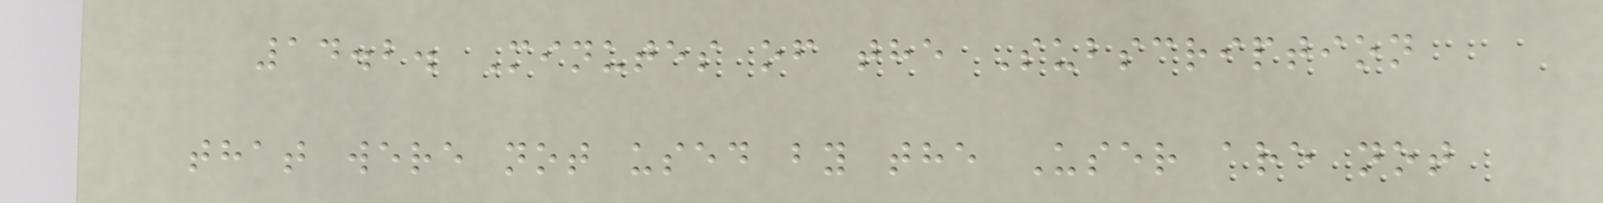14.2. Minutes of the Subscription
that were not used by the User are not
